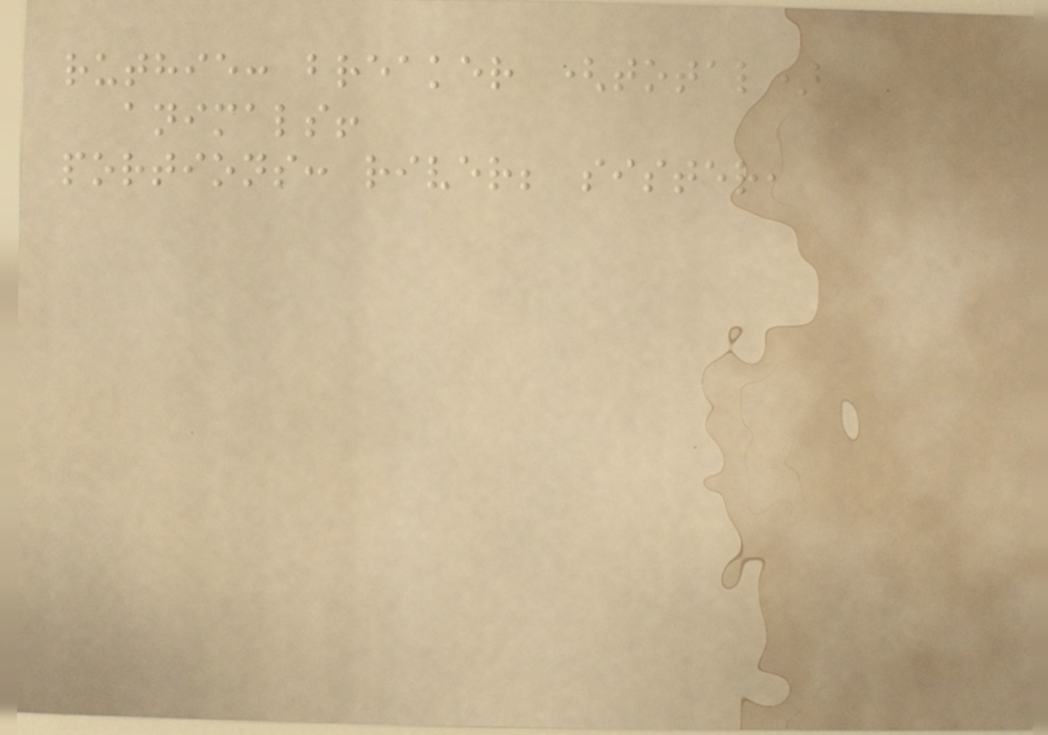ruthie: breaker (total)
animals!
portions: river; sister,
